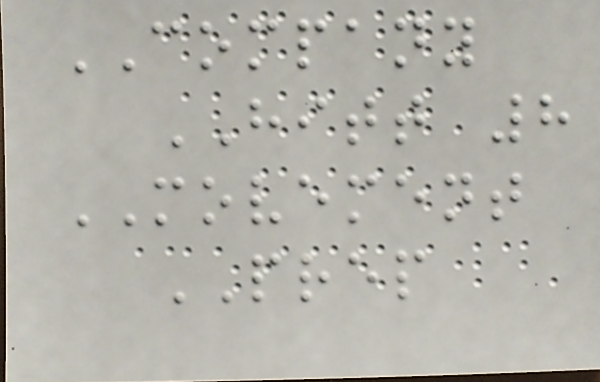COMPANY
HITT 8
MOVEMENT
PREP
